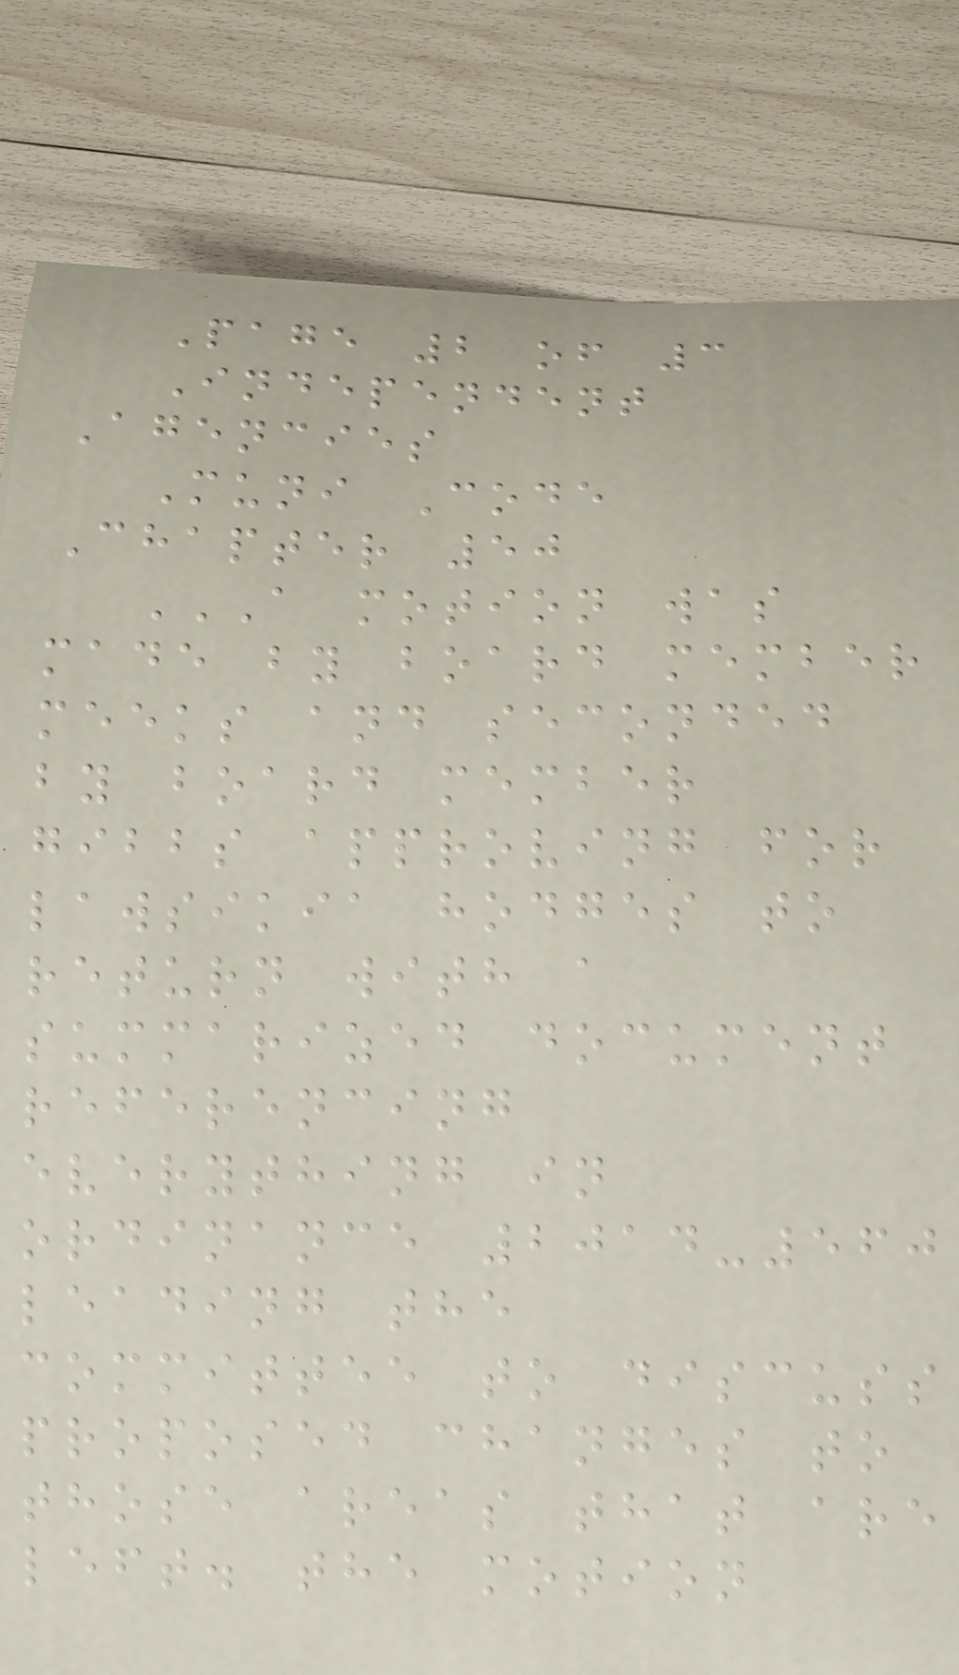Page 2 of 3
Independent
Agencies
Muni Code
Chapter 50
A MOTION WAS
MADE BY BOARD MEMBER
MEEKS AND SECONDED
BY BOARD MEMBER
GIBBS APPROVING FOR
LAWSIKIA HODGES TO
RETURN WITH A
SUMMARIZED DOCUMENT
REFERENCING
EVERYTHING IN
ORDINANCE 2014-560
LEADING THE
COMMITTEE TO DISCUSS
PROPOSED CHANGES TO
THOSE AREAS THAT ARE
LEFT. THE MOTION
